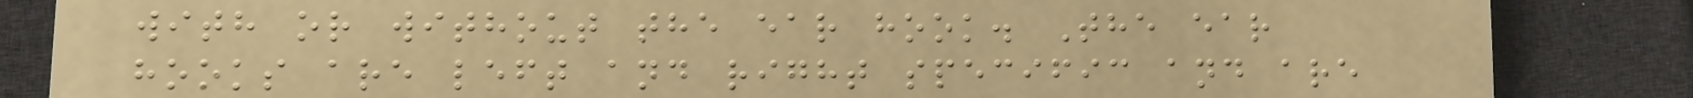with or without the ear hook. The ear
hooks are left and right specific and are
